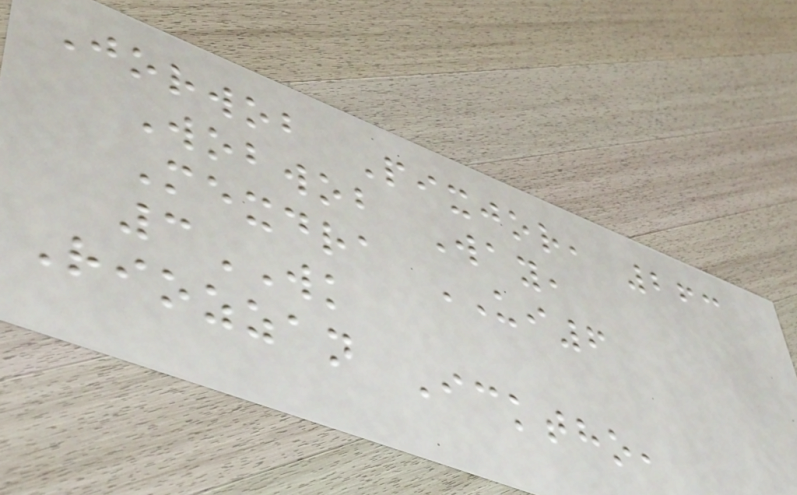Jorwob Pixjor, 263
Wobwob Way,
Mexdra UI6
3WK
Riozzan Icktho,
